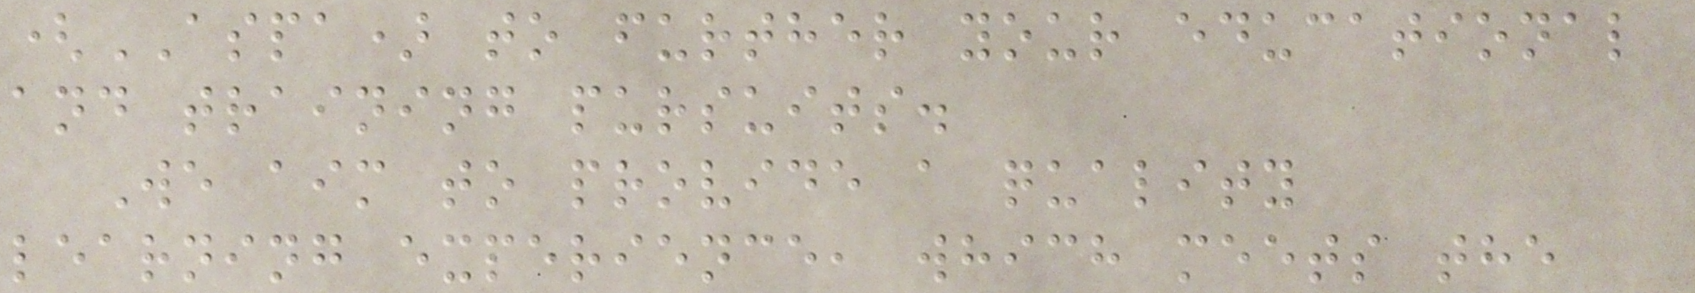(ASPA) to further your educational
and training pursuits.
We aim to provide a quality
learning experience, which meets the
